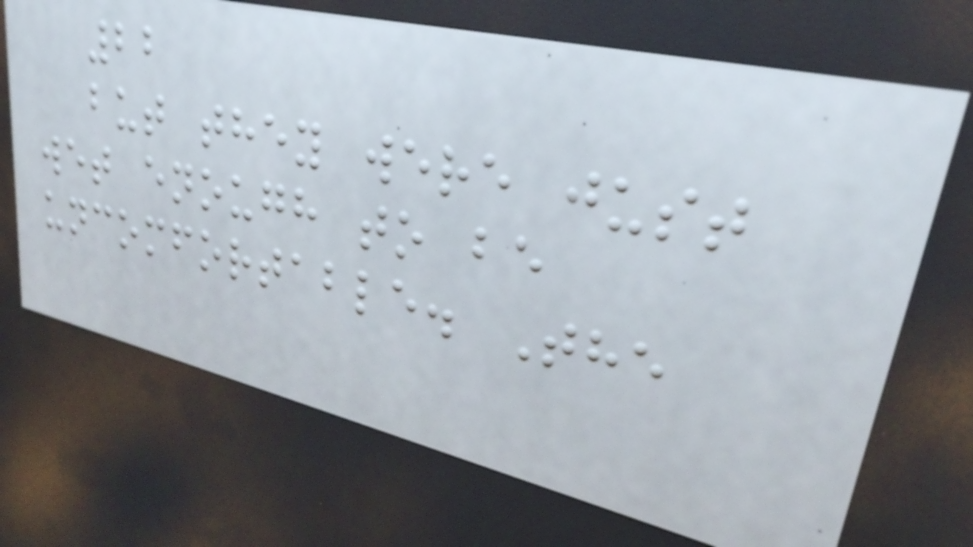22
but they were just
wet enough to be
uncomfortable. The
